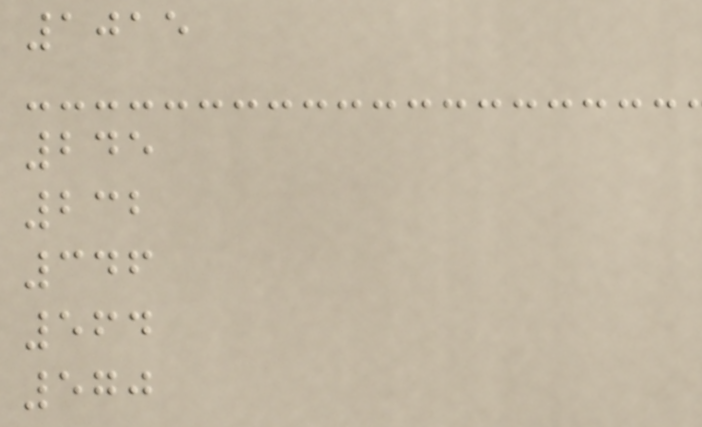1015
245
232
346
564
570
